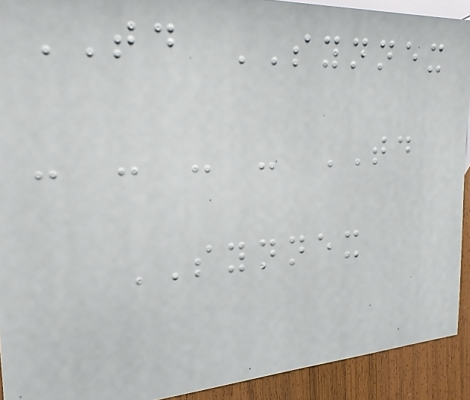TD SYNNEX
- - - - TD
SYNNEX
